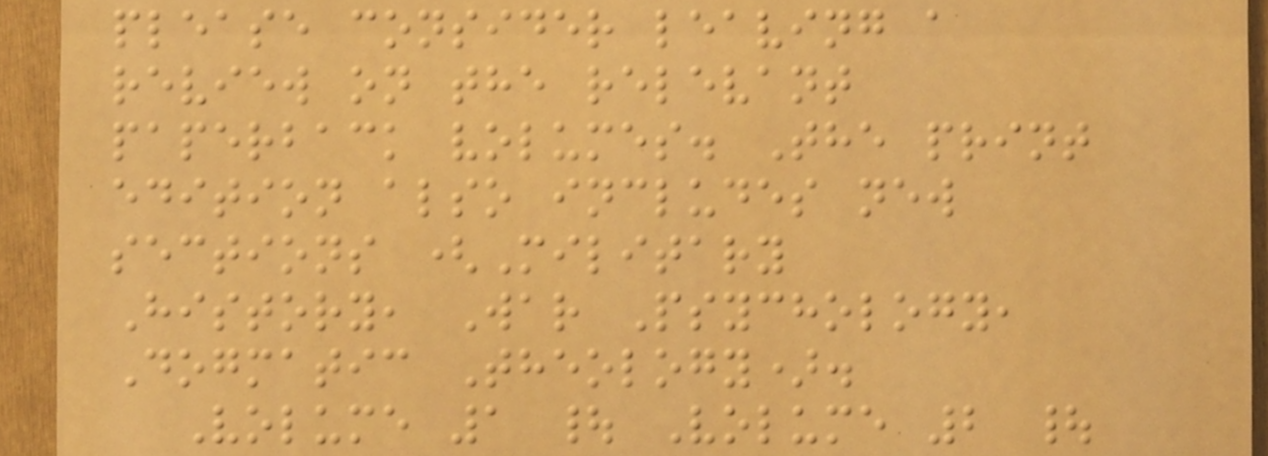please consider leaving a
review on the relevant
paperback volumes. The print
edition also includes new
sections (Military
History, War Psychology,
Dogmatic Theology).
Volume 1 | Volume 2 |
